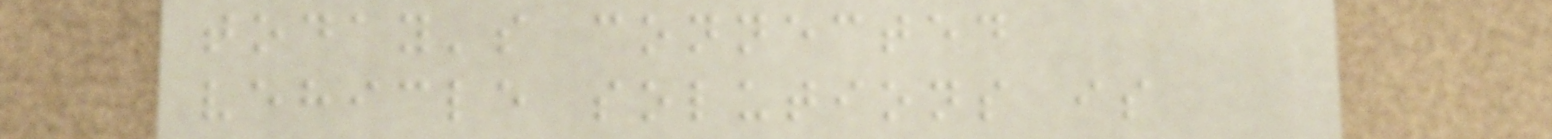today's connected
vehicle solutions is
